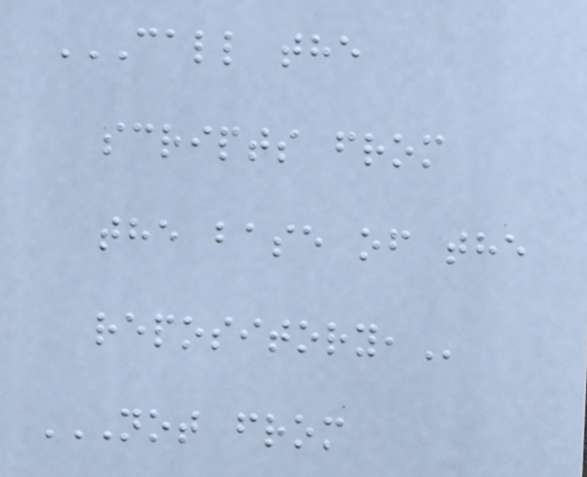CALL THE
SCRIPTS FROM
THE BASE OF THE
REPOSITORY,
NOT FROM
